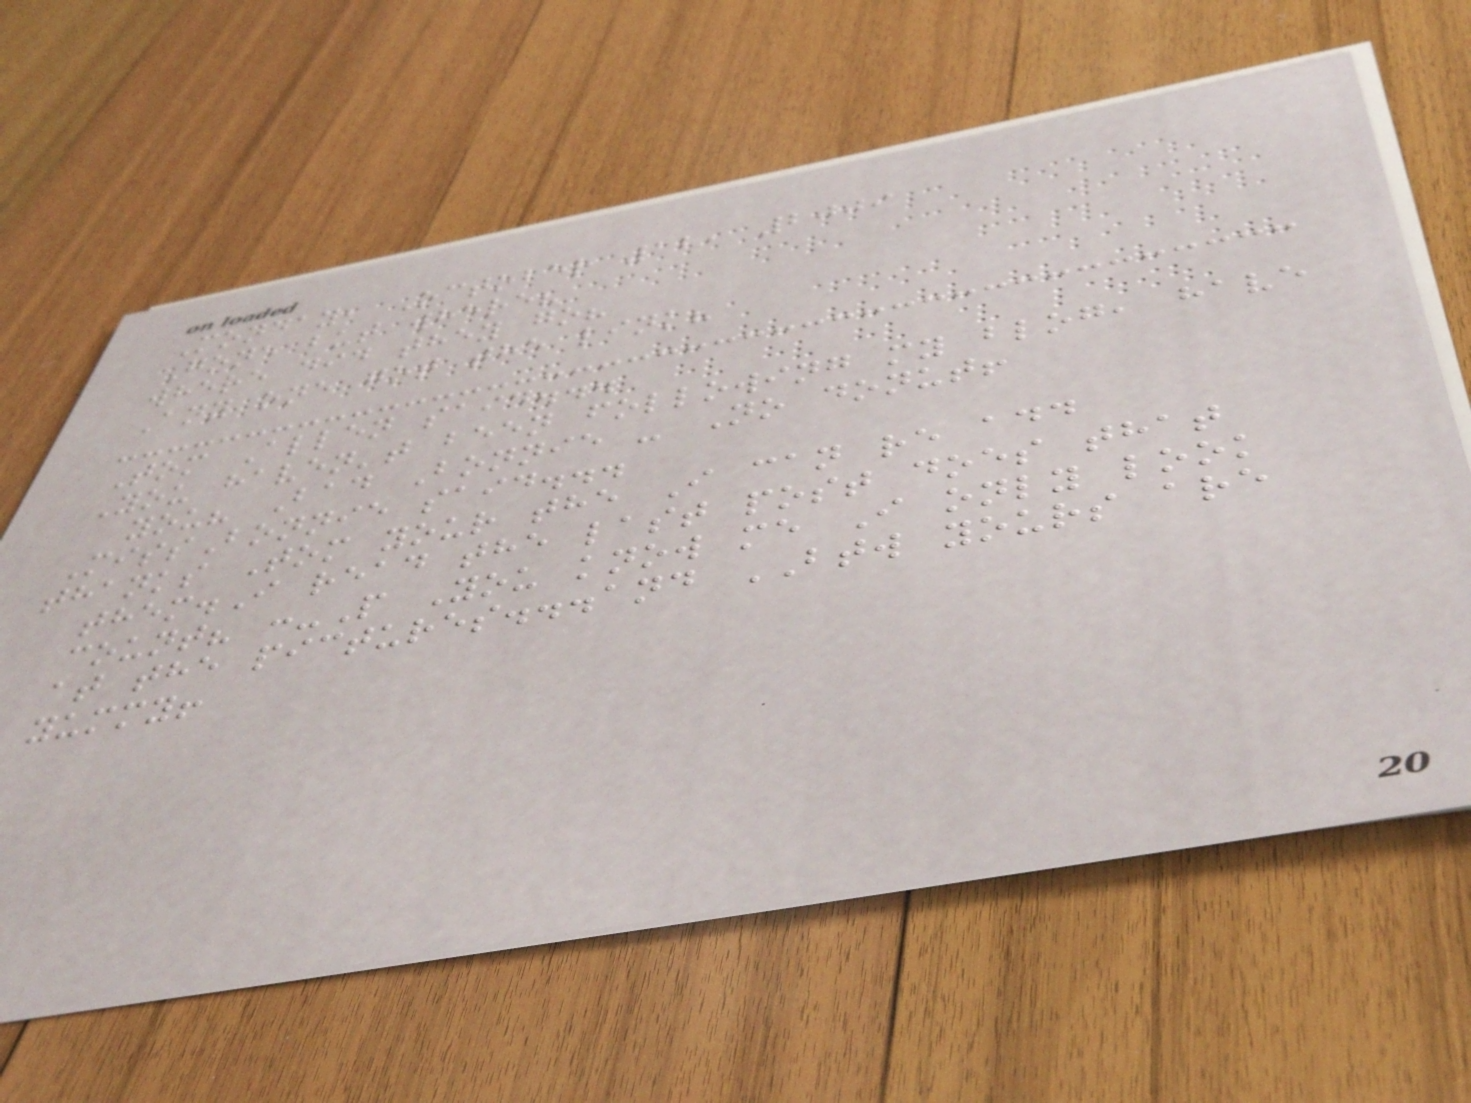Monday, October 12, 2009
Gone but where?
where did they go?
Any one got the link?
Tom Allen said...
You haven't been following my blog, have
you? Bad Bonnie - No donut!
MissBonnie said...
thanks Tom your the I can re add
them.I read the last post does that
count? :-P You know me I only look
at the pictures...and BTW yours are
yummy!
